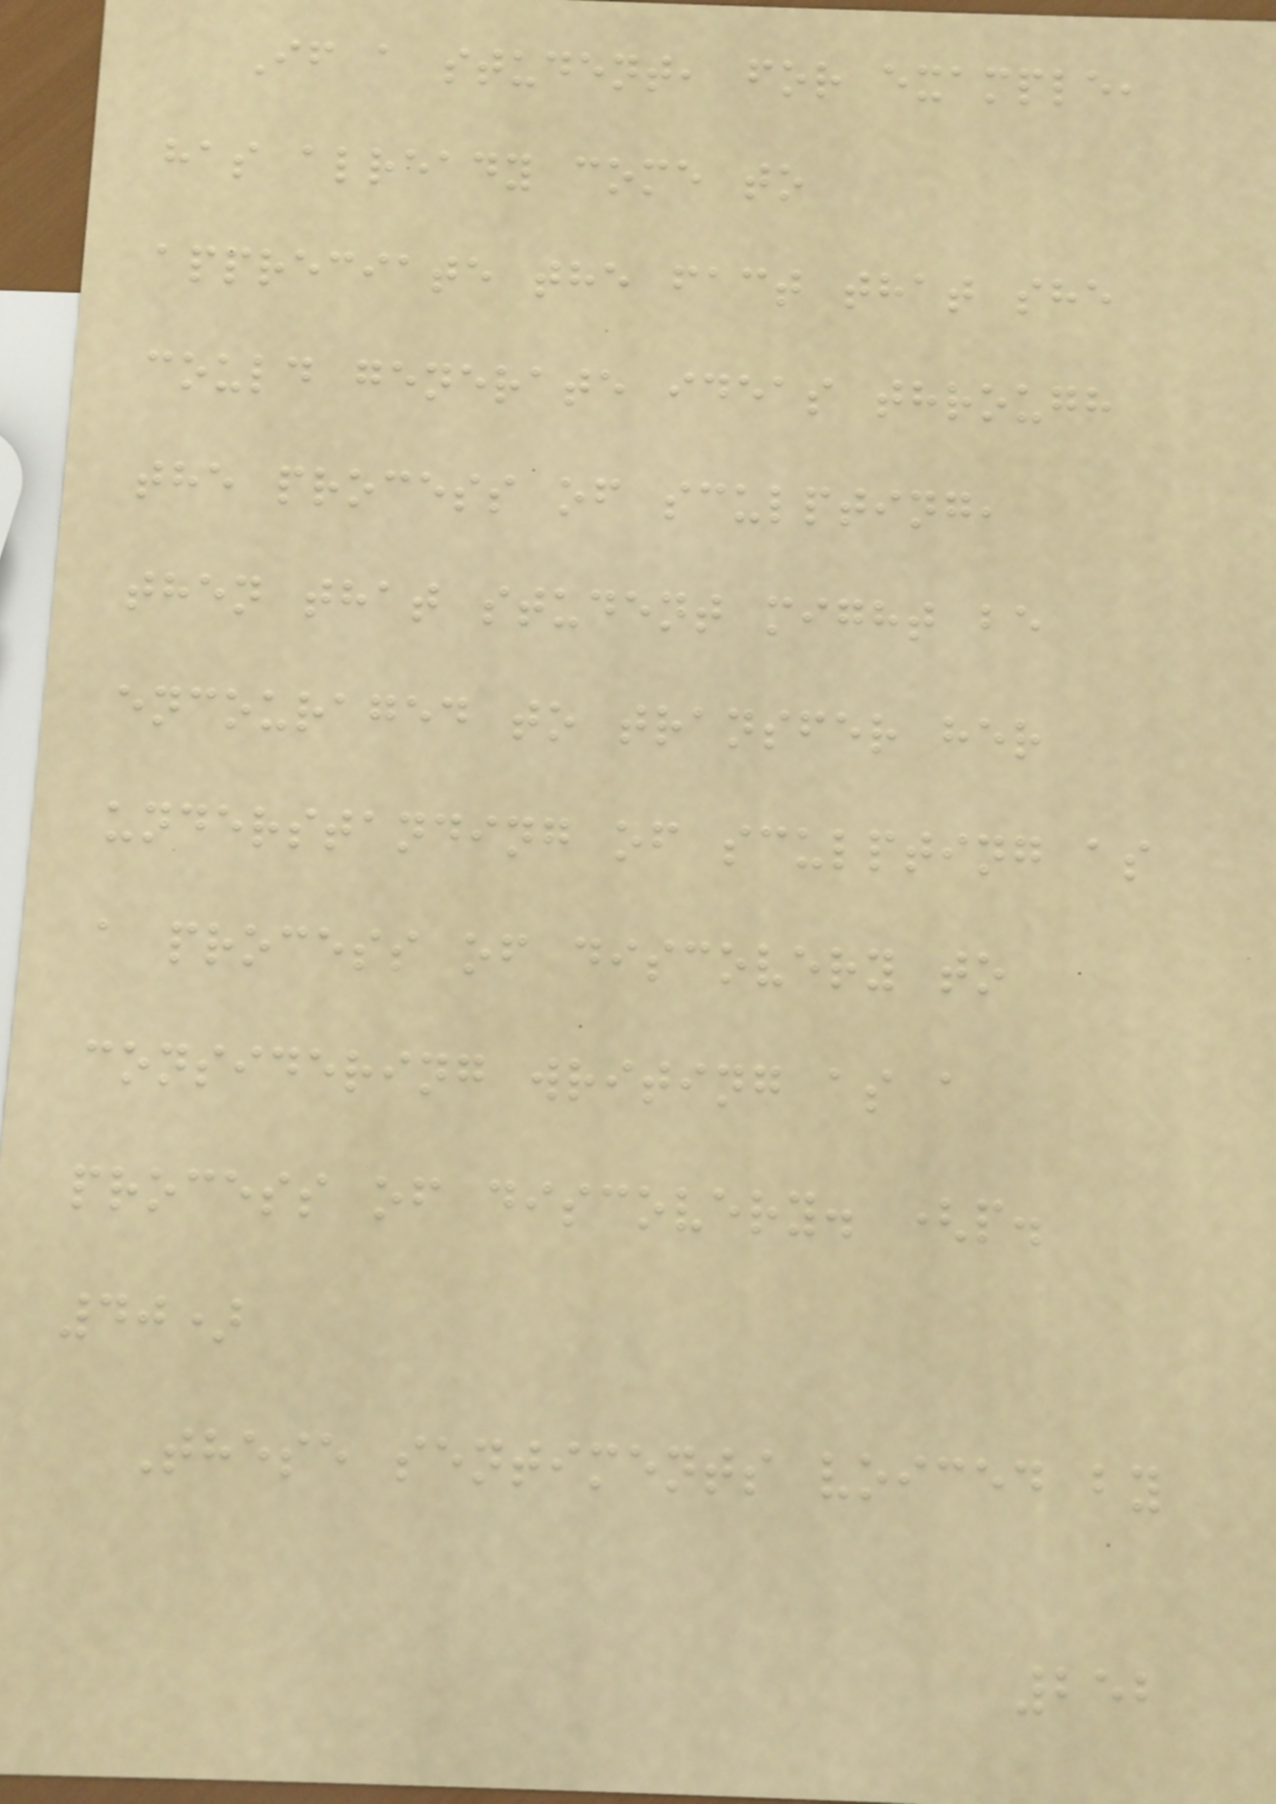If a student, for example,
has already come to
appreciate the fact that she
could generate ideas through
the process of sculpting,
then that student might be
encouraged to transfer her
understanding of sculpting as
a process of discovery to
considering writing as a
process of discovery. (p.
40)
These sentiments voiced by
252
